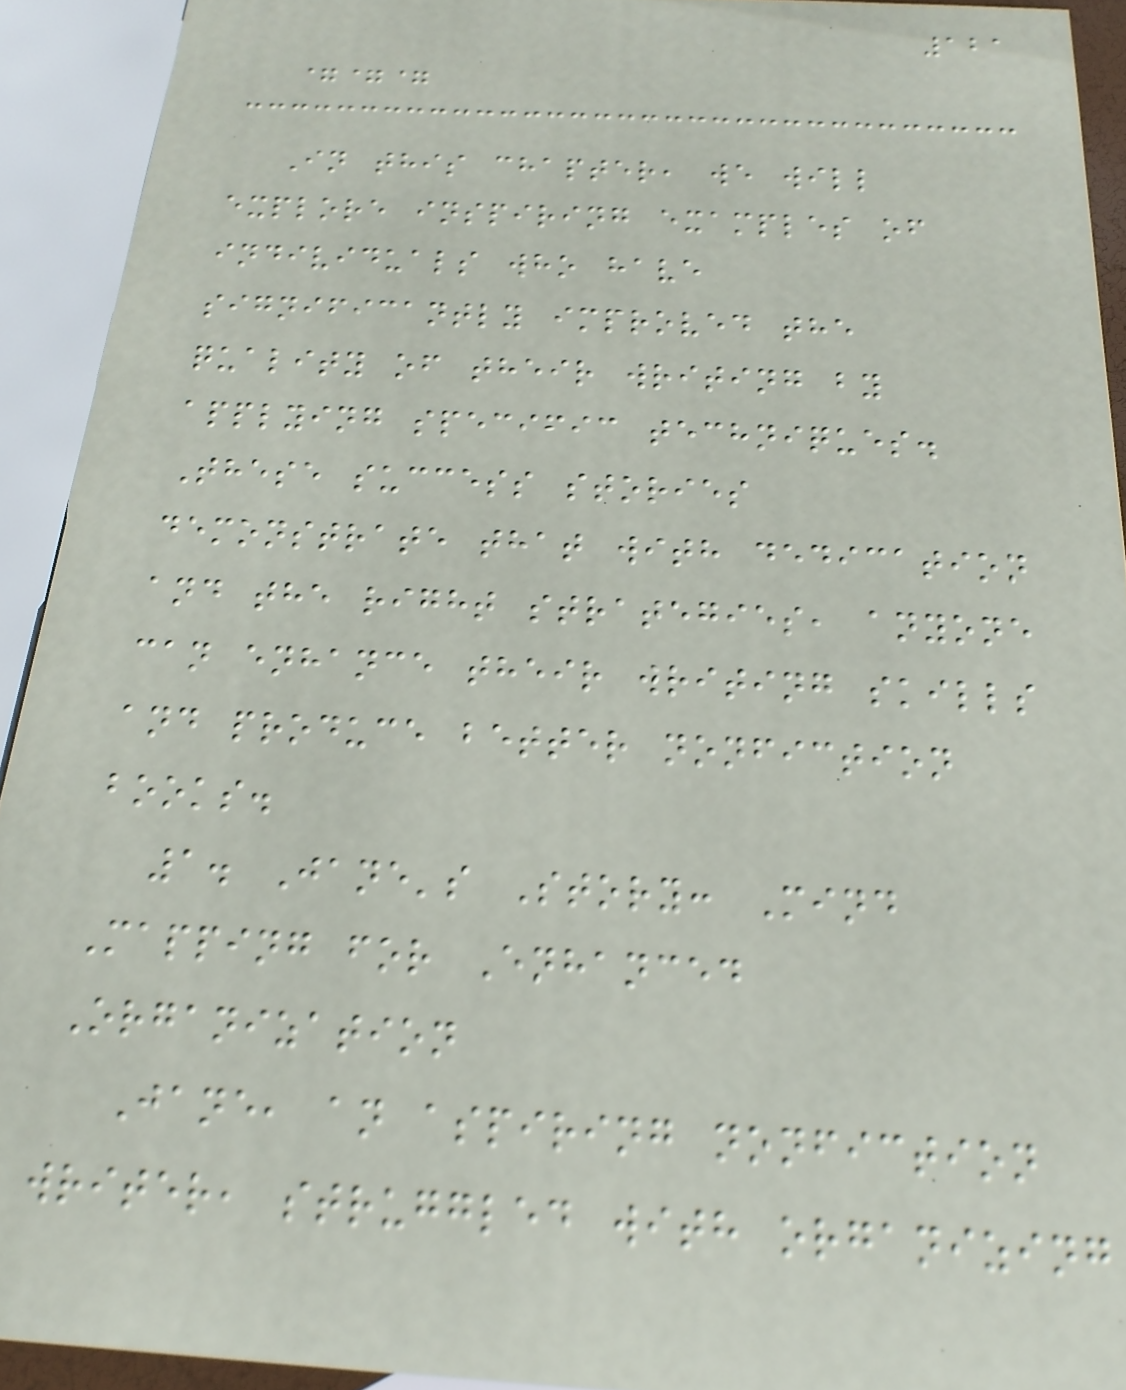121
===
In this chapter, we will
explore inspiring examples of
individuals who have
significantly improved the
quality of their writing by
applying specific techniques.
These success stories
demonstrate that with dedication
and the right strategies, anyone
can enhance their writing skills
and produce better nonfiction
books.
1. Jane's Story: Mind
Mapping for Enhanced
Organization
Jane, an aspiring nonfiction
writer, struggled with organizing
